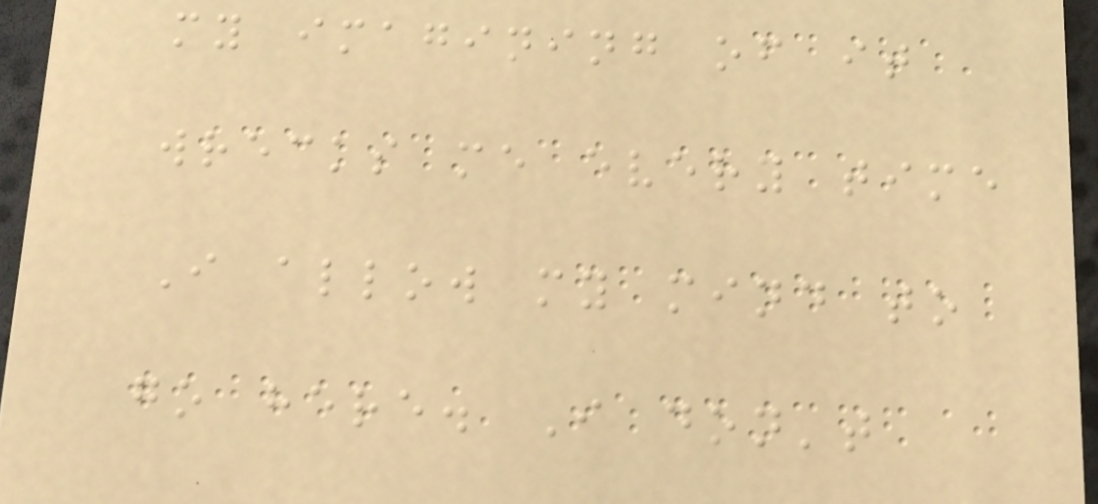my imagining of it
wrecks me every time
I allow my mind to
go here. I don't
